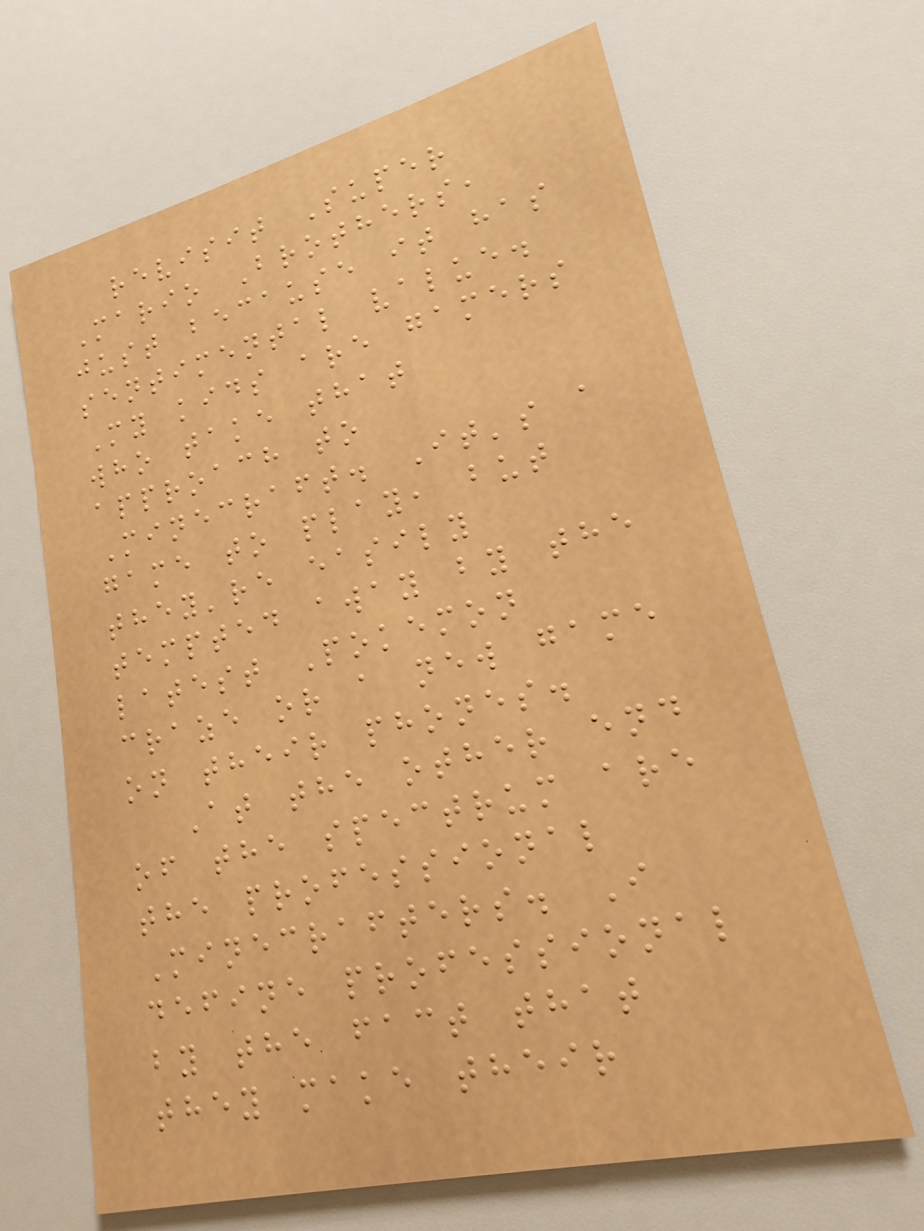revisit Super
Mario Brothers,
just because it has
sentimental value.
My kids are gamers
who take that
approach to
Minecraft. It's a
game to play, but
they're easily
tempted away by the
latest Pokemon
craze or a new game
on their phones.
At the other end
of the spectrum are
the professional
Minecrafters. I
define professional
by the fact that
they make their
